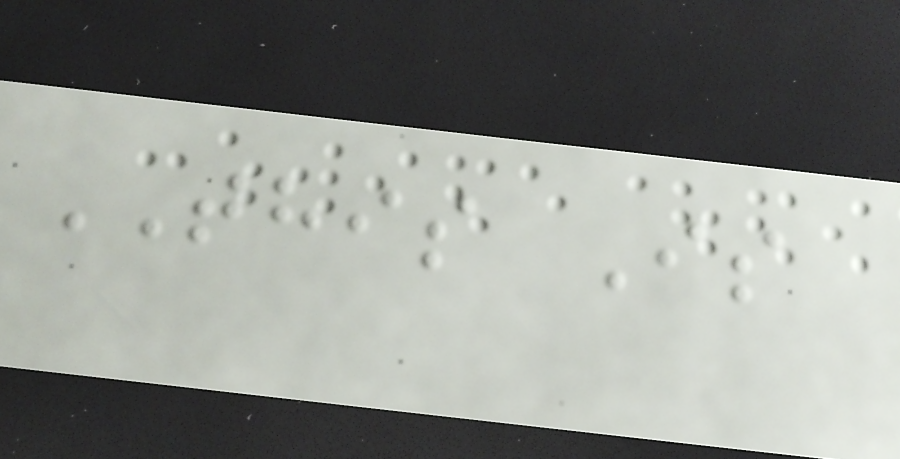THIS Is
